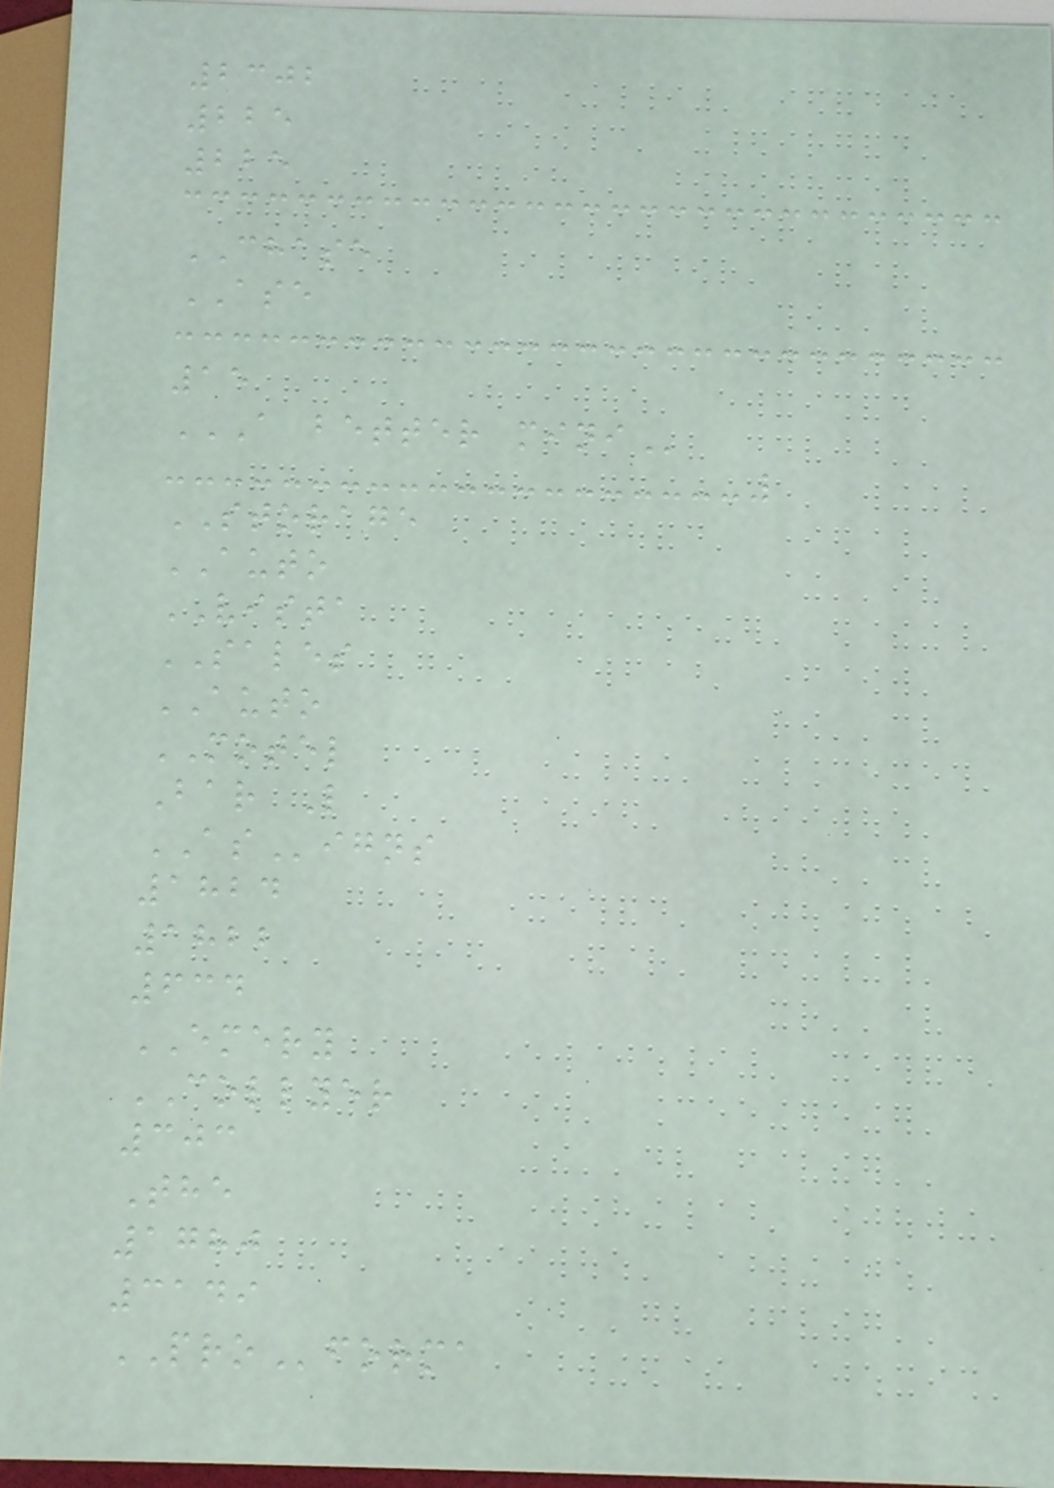2302
225
225
CHASE
ASE
15
A BETTER MINI
STORAGE
AUTO
VISTA
SALES
AUTO
MOTEL
Bar L
ASigns
1824
1822
634
EMERY
COLLYER
303
The
1780
3149
PROforma
